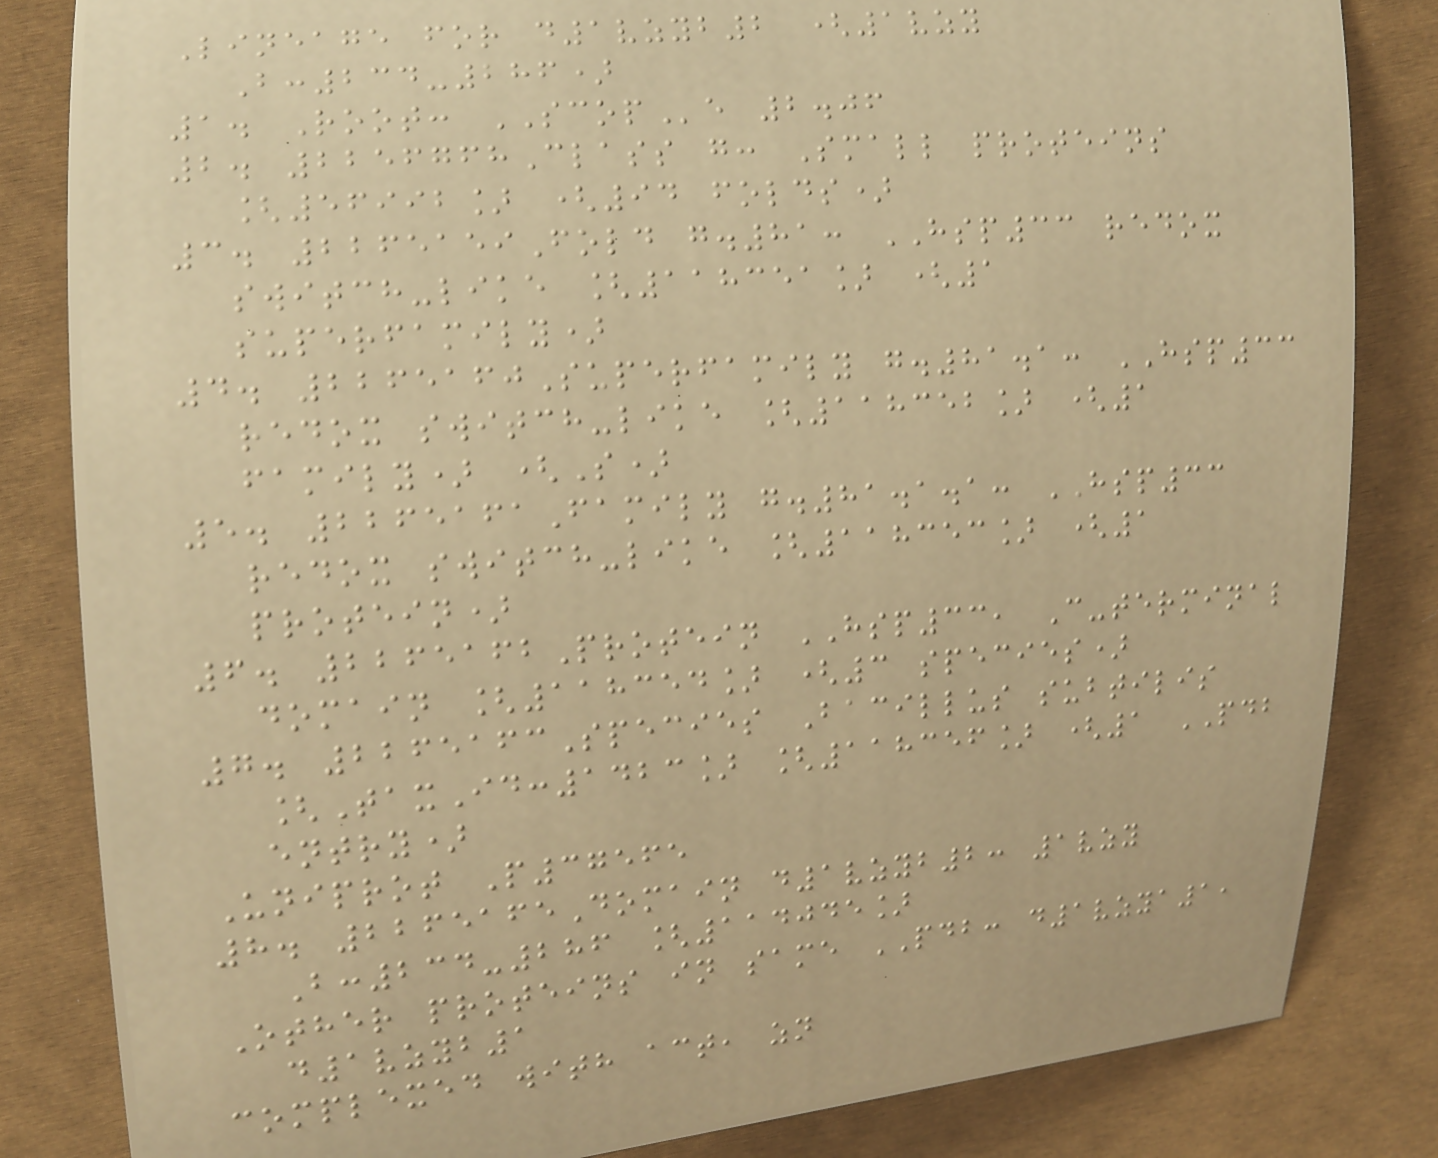Lineage for d1vzyb2 (1vzy
B:234-286)
1. Root: SCOPe 2.06
2. 2256768Class g: Small proteins
[56992] (94 folds)
3. 2265159Fold g.81: HSP33 redox
switch-like [118351] (1
superfamily)
4. 2265160Superfamily g.81.1: HSP33
redox switch-like [118352] (1
family) (S)
5. 2265161Family g.81.1.1: HSP33
redox switch-like [118353] (1
protein)
6. 2265162Protein HSP33, C-terminal
domain [118354] (3 species)
7. 2265163Species Bacillus subtilis
[TaxId:1423] [118356] (1 PDB
entry)
Uniprot P37565
8. 2265165Domain d1vzyb2: 1vzy
B:234-286 [114045]
Other proteins in same PDB: d1vzya1,
d1vzyb1
complexed with act, zn
